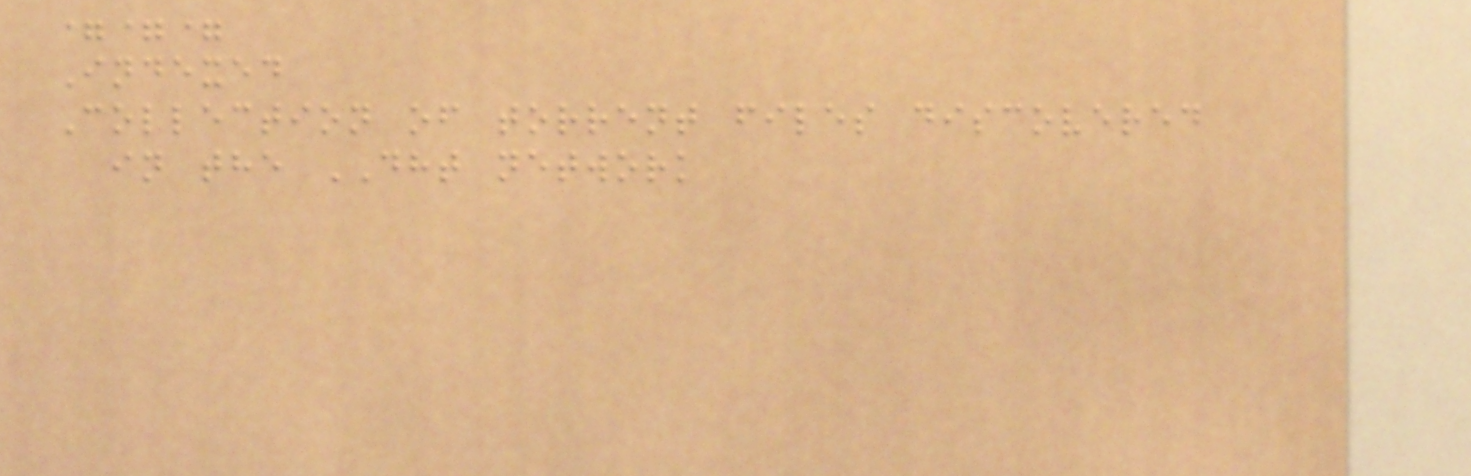===
Indexed
Collection of torrent files discovered
in the DHT network
